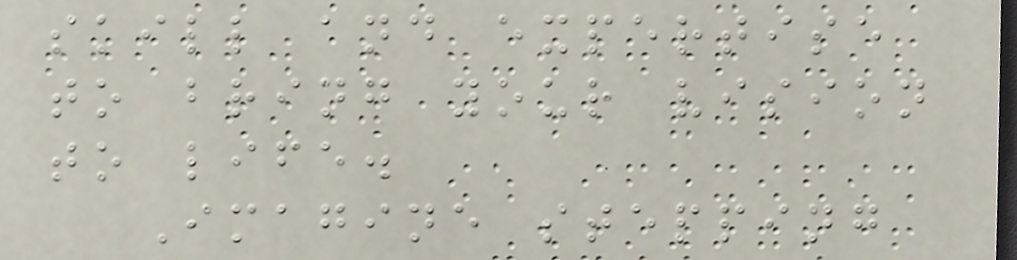skill and expertise
to bring your vision
to life.
Imagine stepping
